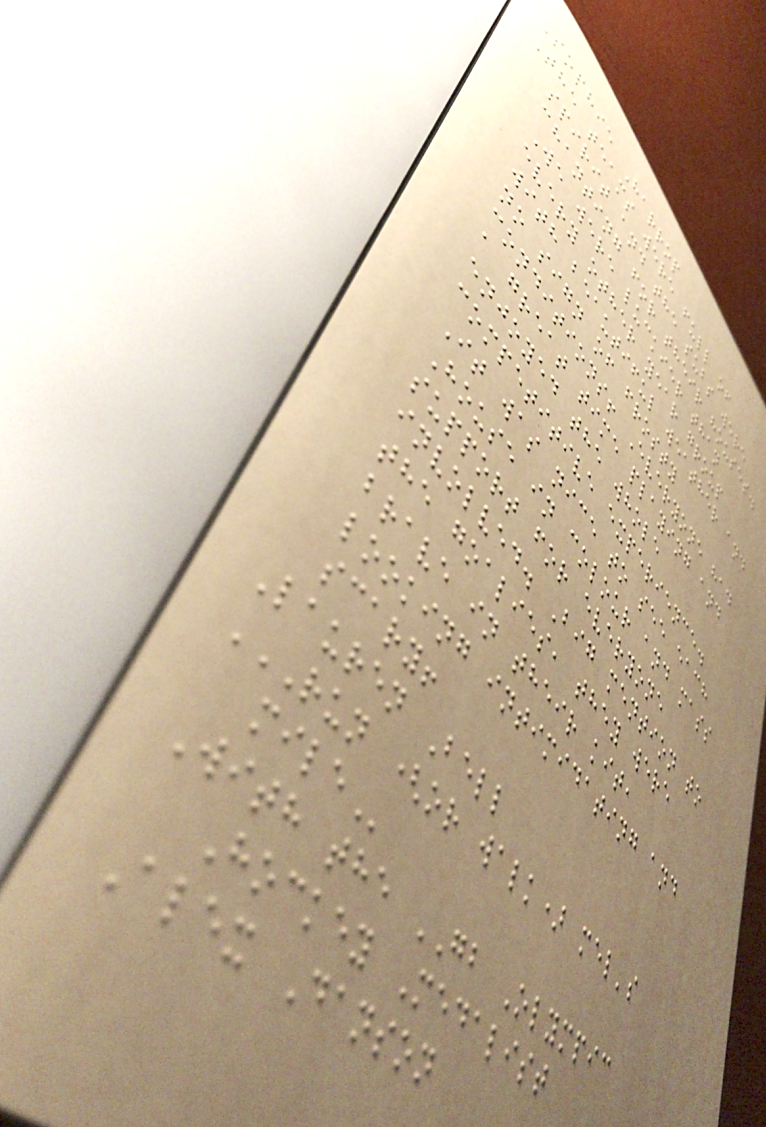Sophie Harrop
The teams were full of
spirit and the subs were
chanting for their houses.
We were luckier than
every other year group
with beautiful weather and
no sign of frosty
conditions! Everyone had
a great time playing and
enjoyed the whole
competitive experience.
It was nice to see each
House in colour and mass
support for everyone
involved. Big mention to
the goalies, they were
brave in their kit,
looking intimidating and
scary!
Lauren Bell
RUN (OR WALK) MEL'S
MILE
With the GB Olympic
Hockey Medalist
Alex Danson
